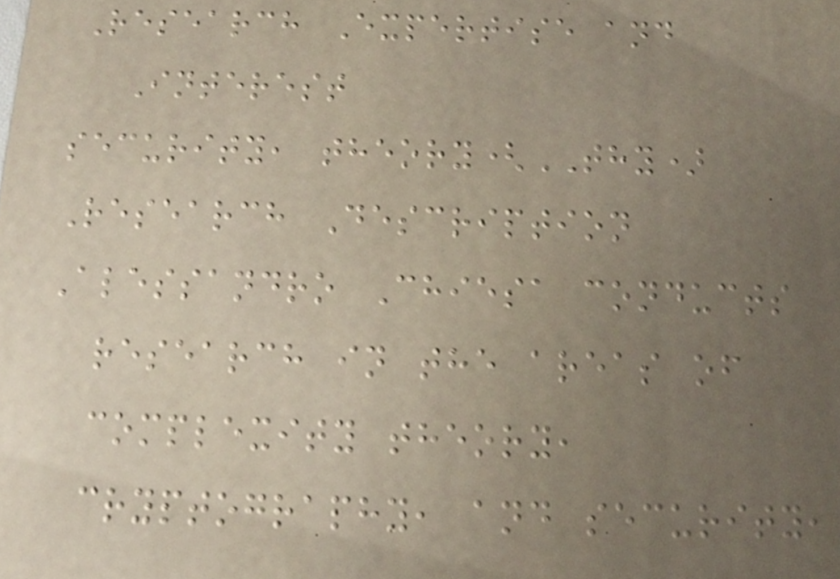Research Expertise and
Interest
security, theory(THY)
Research Description
Alessandro Chiesa conducts
research in the areas of
complexity theory,
cryptography, and security,
